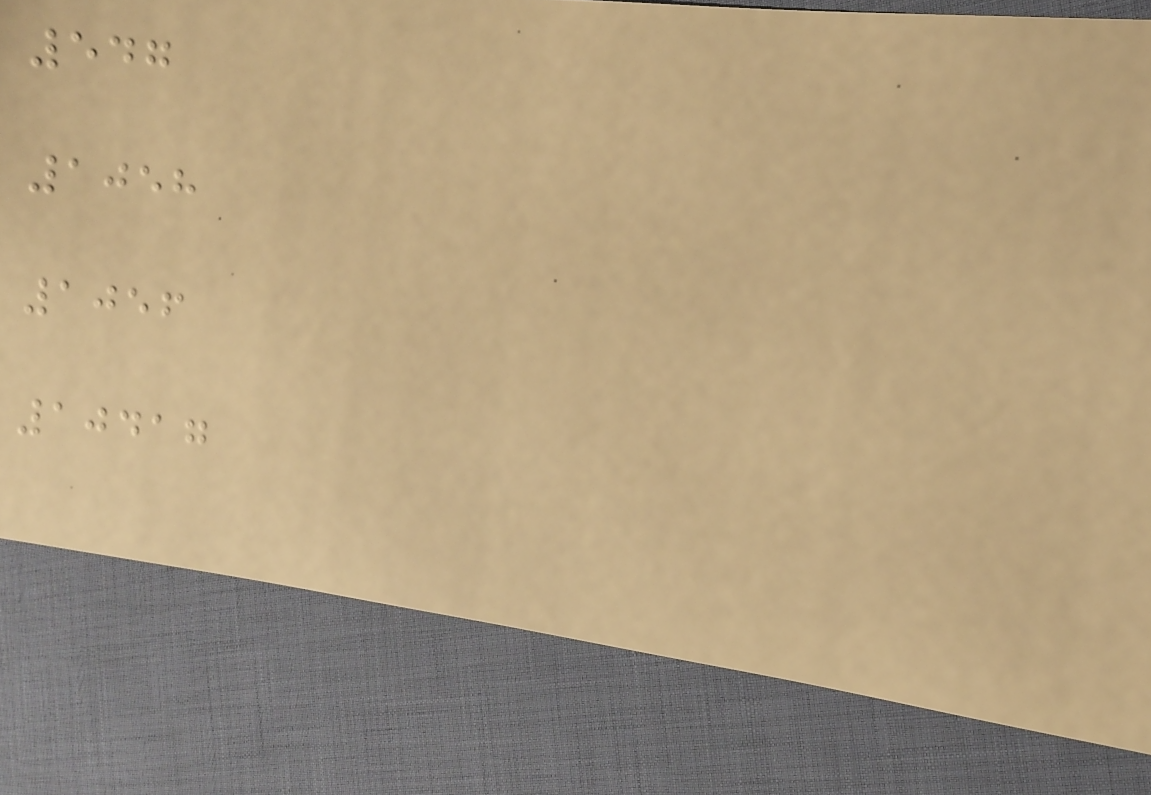547
1058
1056
10417
